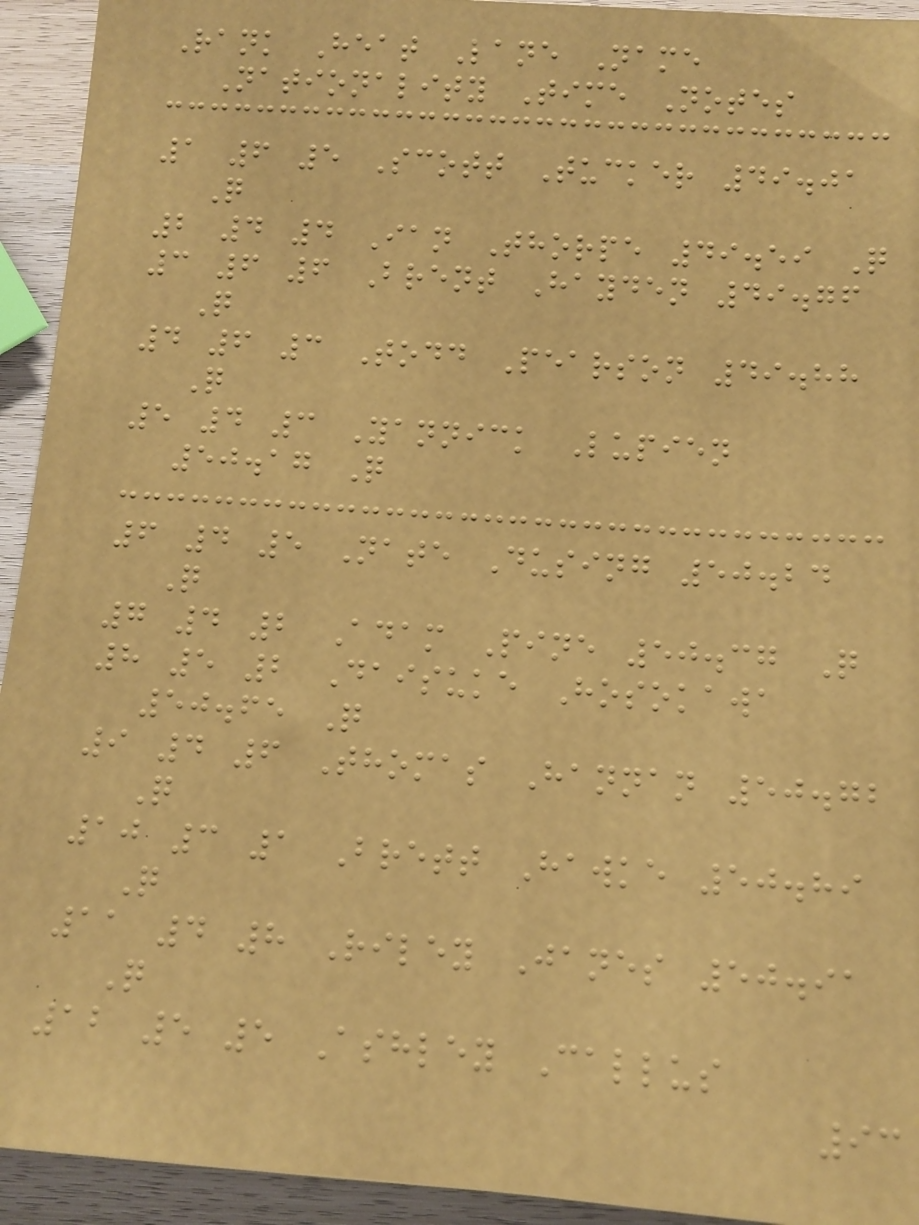Rank Heat Lane Name
Nationality Time Notes
1 6 5 Scott Tucker 49.01
Q
2 4 4 Ian Thorpe 49.59 Q
3 6 6 Brent Hayden 49.76
Q
4 6 3 Todd Pearson 49.88
Q
5 4 3 Yannick Lupien
50.17 Q
6 4 5 Nate Dusing 50.24
Q
7 4 2 Adam Pine 50.37 Q
8 5 2 Daisuke Hosokawa
50.65 Q
9 4 6 Thomas Hannan 50.72
Q
10 3 1 Brett Hawke 50.89
Q
11 4 8 Riley Janes 50.91
Q
12 5 5 Ashley Callus
93
